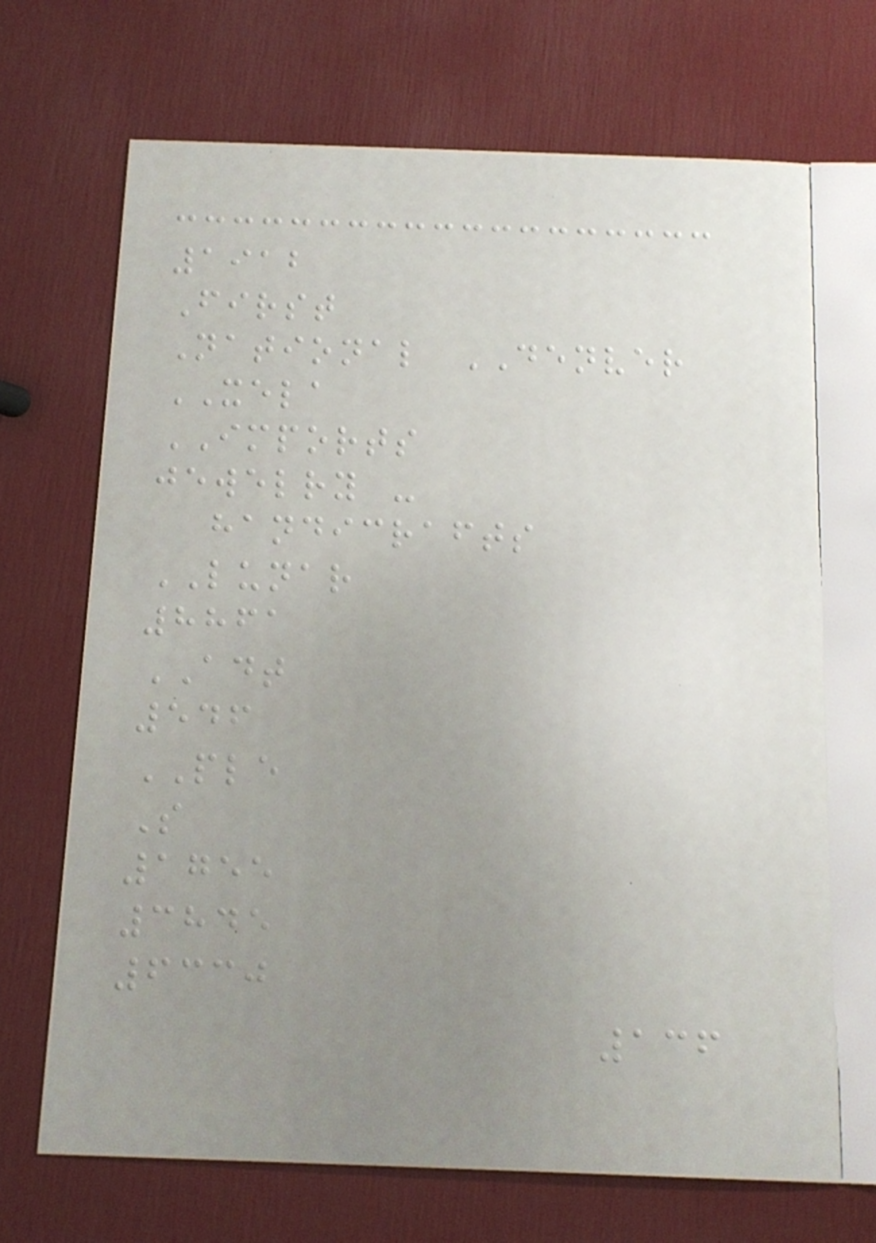1912
First
National DENVER
XELA
IMPORTS
jewelry -
handicrafts
LUNAR
8861
ADT
546
PLE
S
1755
3845
6330
136
